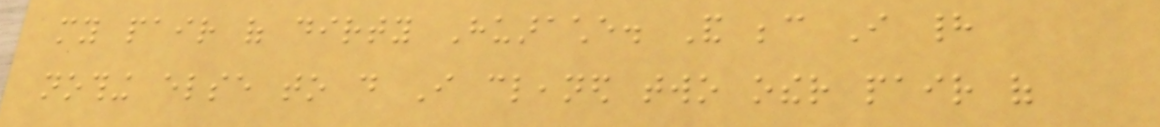my pair of dirty Huarache. And because I had
nothing else to do I cleaned two other pair of
